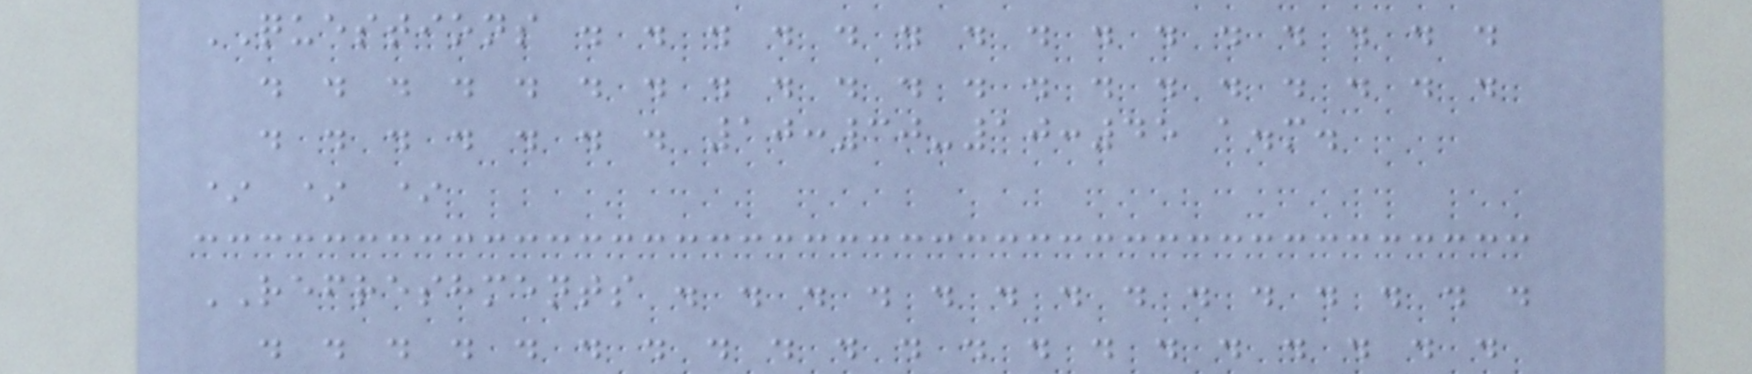QUESTIONS . . . . . . . . . . . . . . .
. . . . . . . . . . . . . . . . . . . .
. . . . . . . 10:30-10:45 a.m.
* * *
REFRESHMENTS . . . . . . . . . . . . . .
. . . . . . . . . . . . . . . . . . . .
